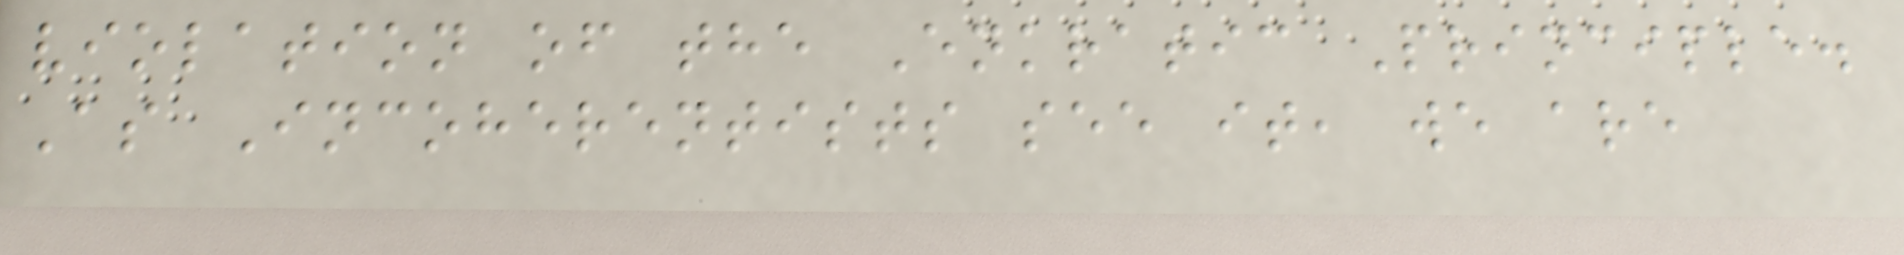violation of the Enkratic Principle.
As Incoherentists see it, we are
